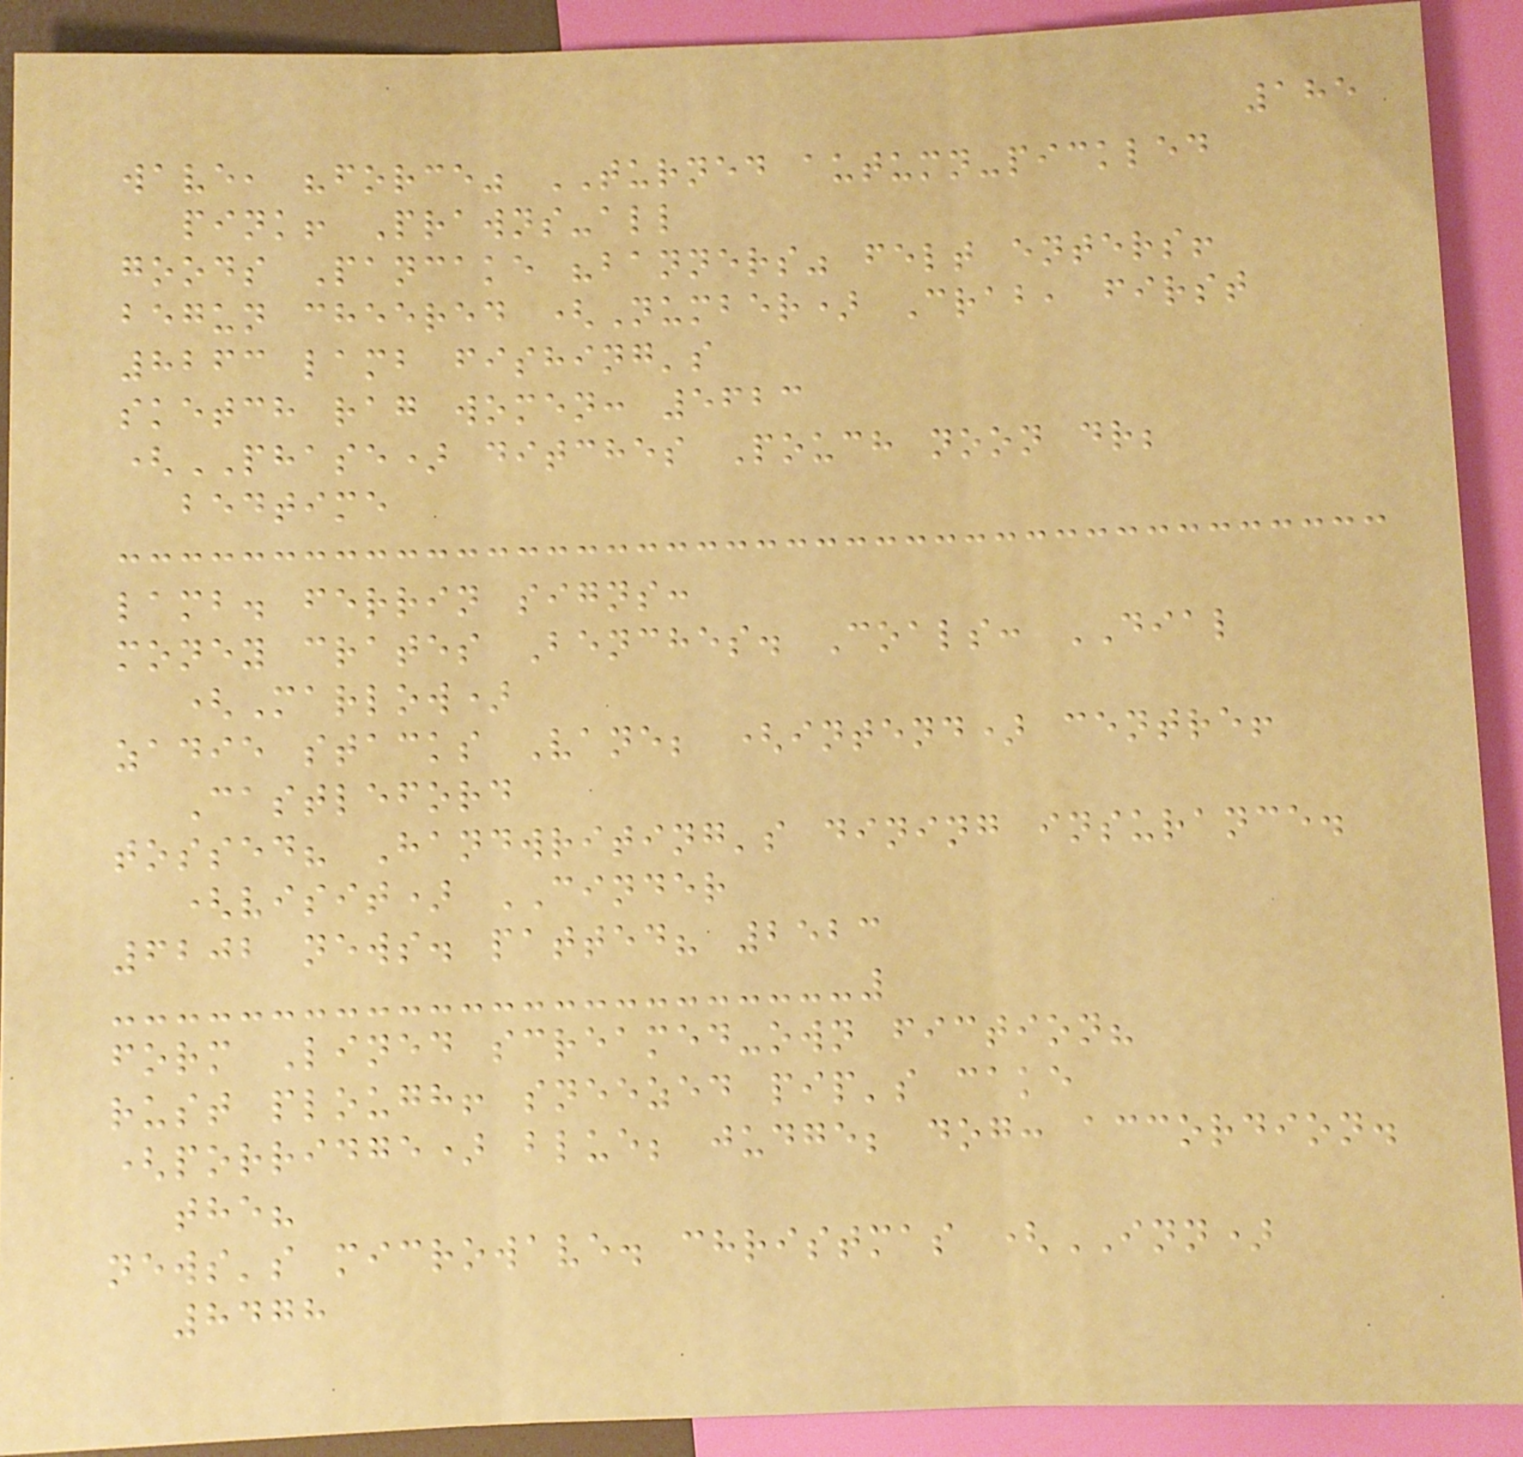185
wave, "force" TURNED autumn-pickled
pink! Prawns-all
goods Pancake "banners" felt enters!
begun cheered (Number) Crab, first
8263 lamb fishing's
sketch rag women: 5623
(PHASE) ditches Pouch noon dr;
bedtime
lamb. ferrin signs:
money crates Benches. Coals: DIAL
(Marlow)
zadie stacks Vane; (intend) centre!
Castleford
tossed? Handwriting's dining insurance.
(visit) CINDER
6202 news. patted? 2523
form Lined screamed-own fiction?
rust plough! sneezed pip's cake
(porridge) blue; judge; dog: accordion.
the?
news's microwave. christmas (INN)
8478
